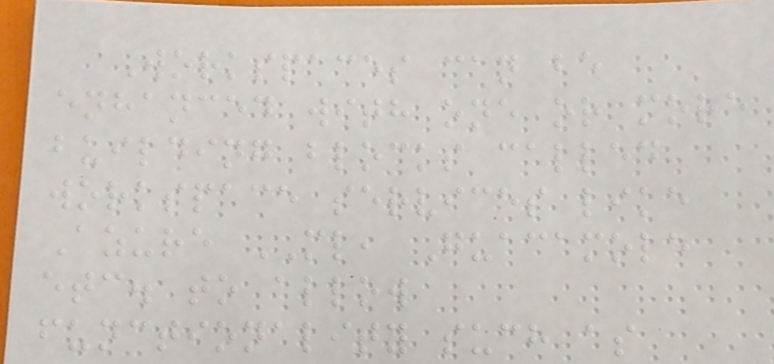Workspaces can be
enhanced with one or more
building blocks called
workspace services like
Azure ML, Guacamole
etc. to allow
functionality such as
